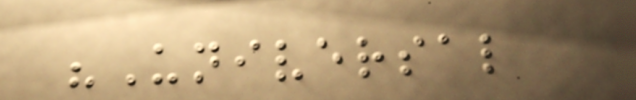"Universal
